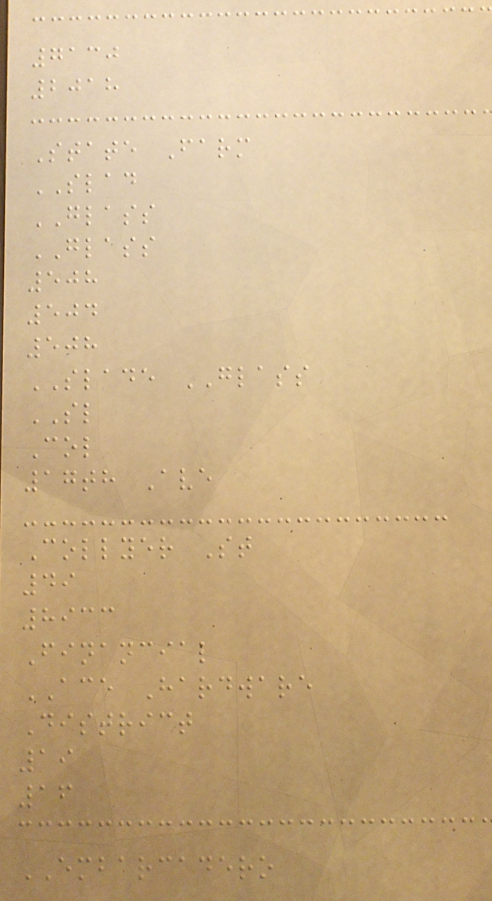7130
2018
State Farm
SLAD
GLASS
GLASS
508
504
508
SLADE GLASS
SL
Col
17th Ave
Collyer St
49
8933
Financial
ACE Hardware
District
19
16
EMBARCADERO
